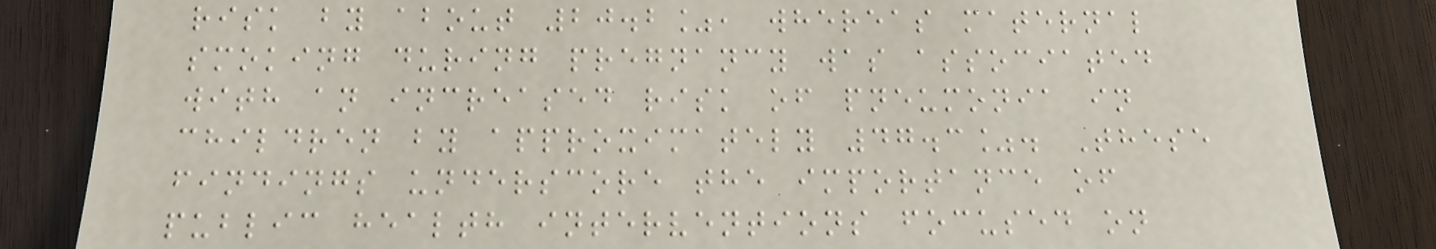risk by about 20.2%, whereas maternal
smoking during pregnancy was associated
with an increased risk of pneumonia in
children by approximately 47.3%. These
findings underscore the importance of
public health interventions focused on
